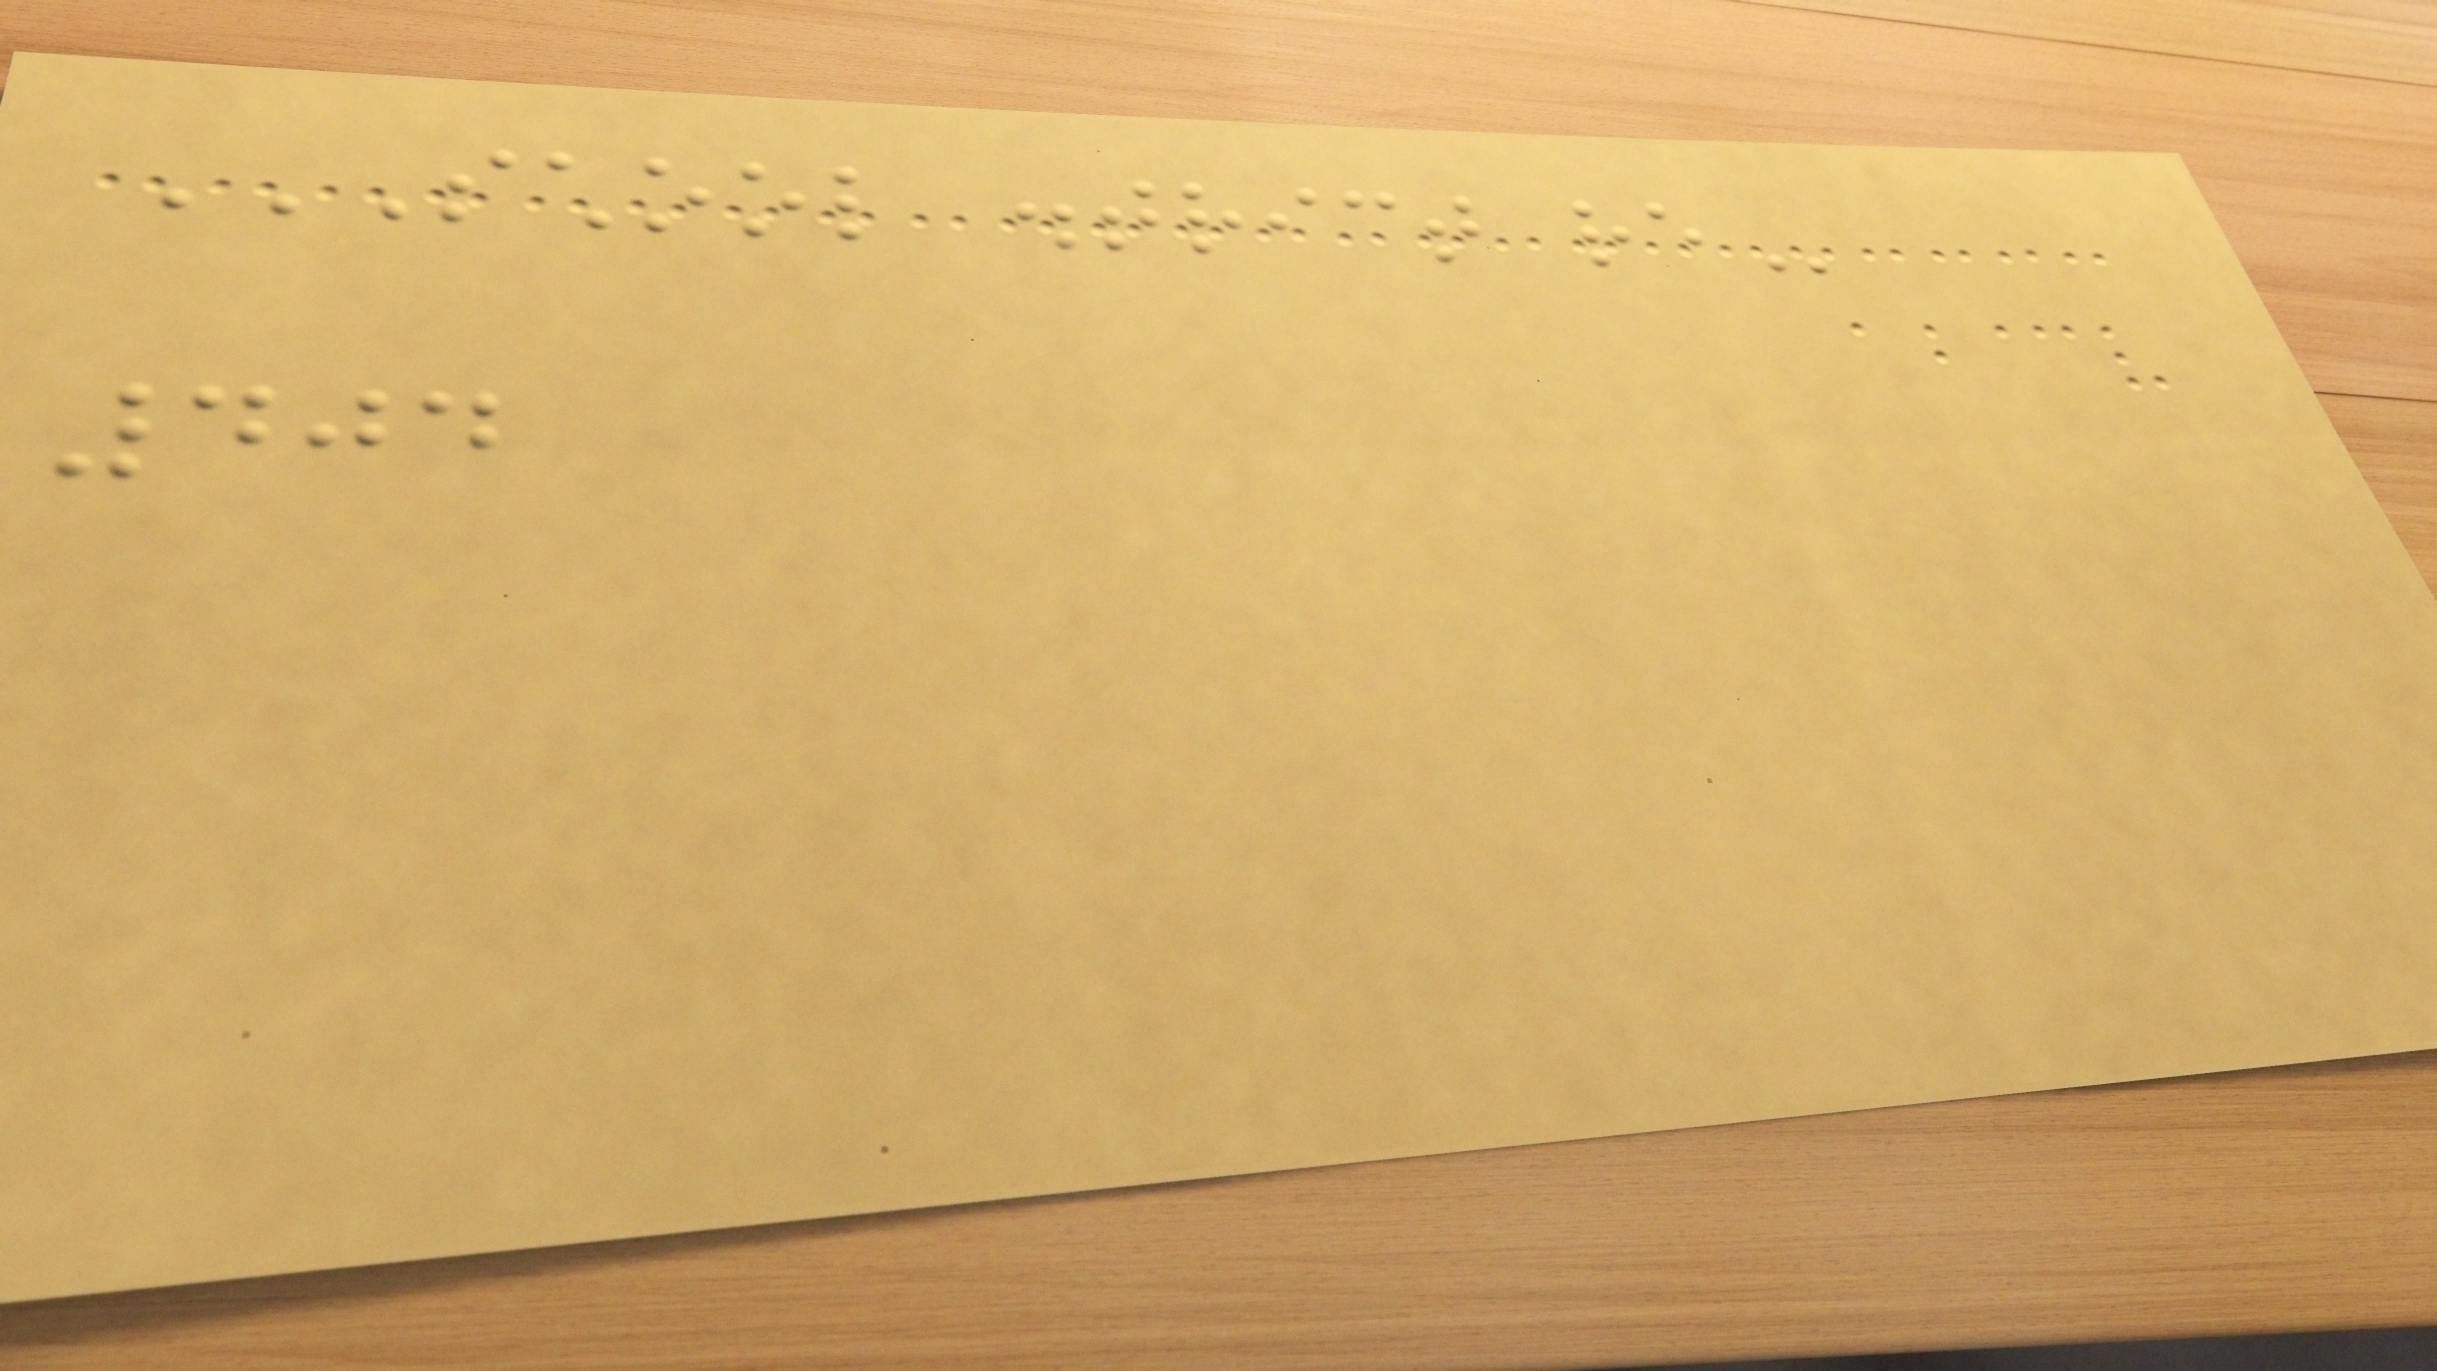SCHOOL DISTRICT RE
404
